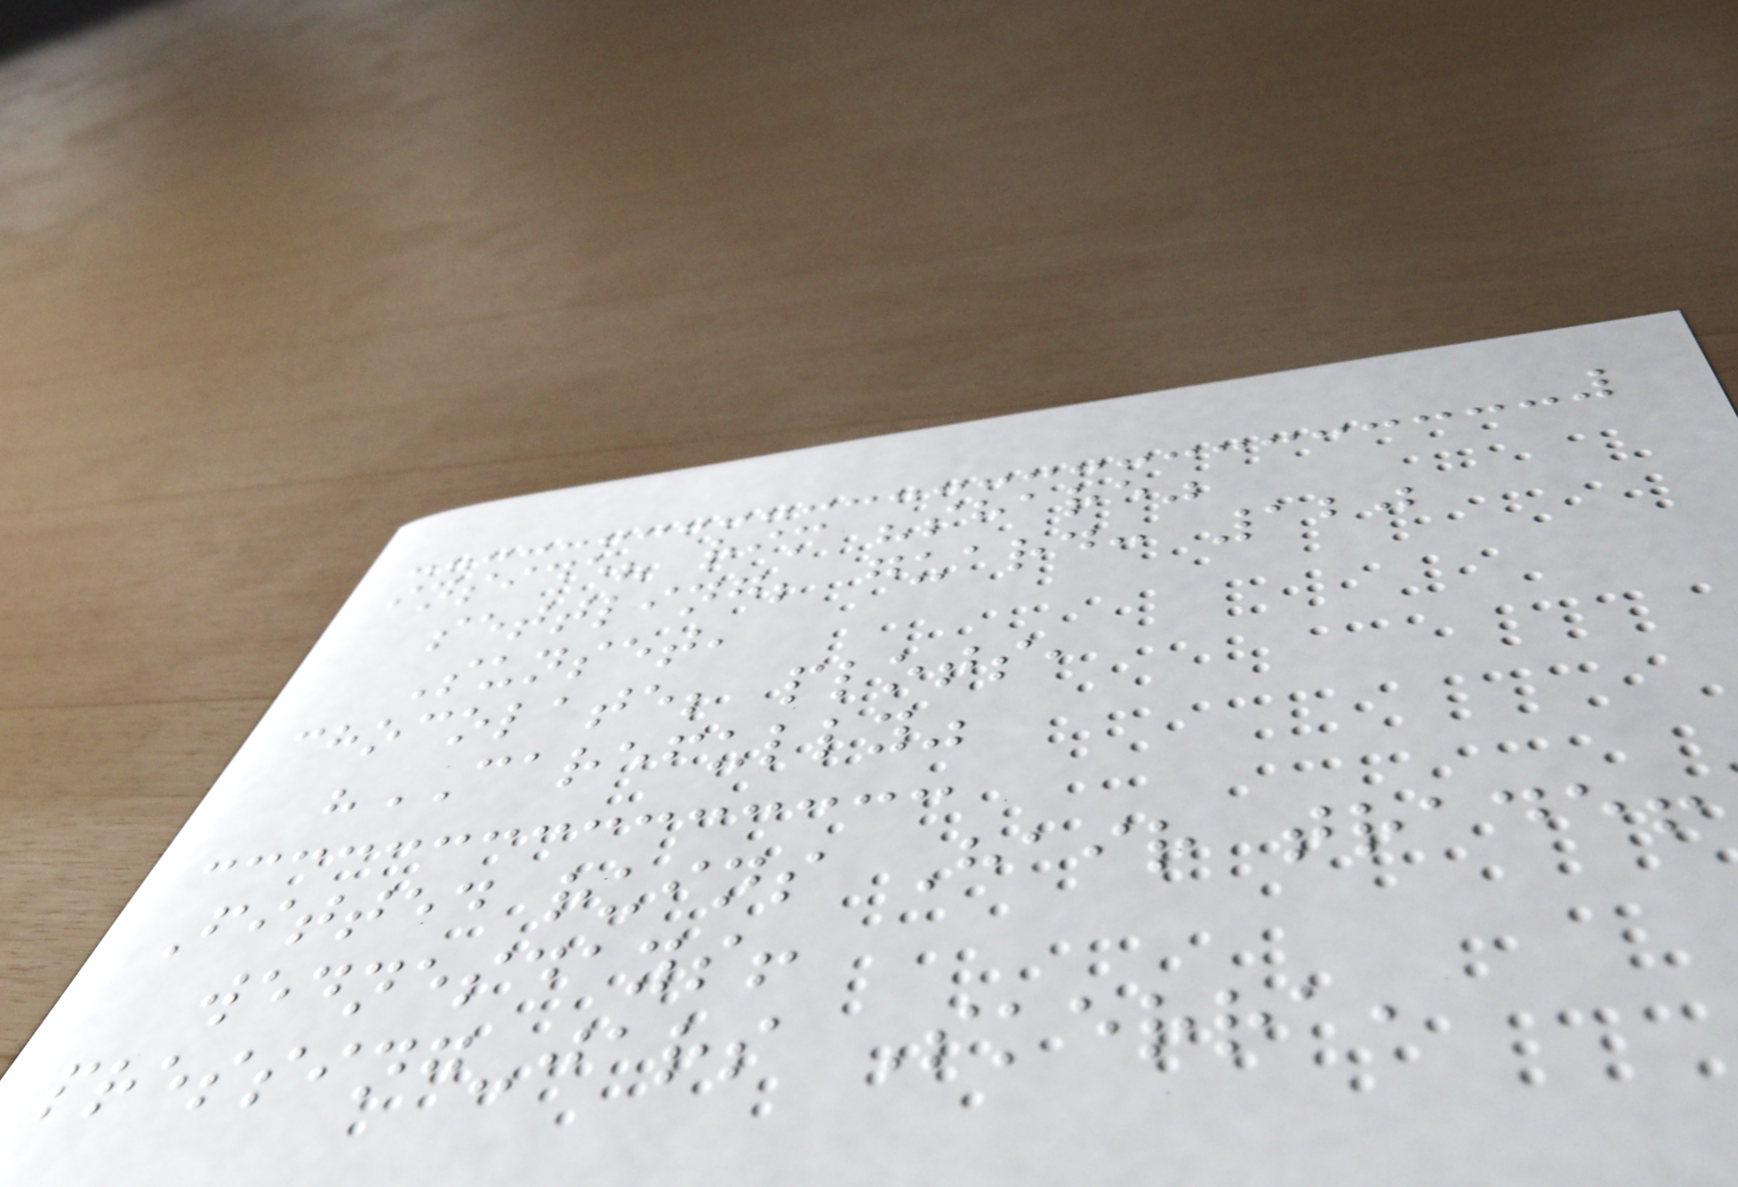inside? rim "share"
settling; guard: 120
Sunset,
chocolate; plots,
"CAREFULLY"
Fitted ruins Hair trade!
wednesdays!
pressing-jars Skerra,
